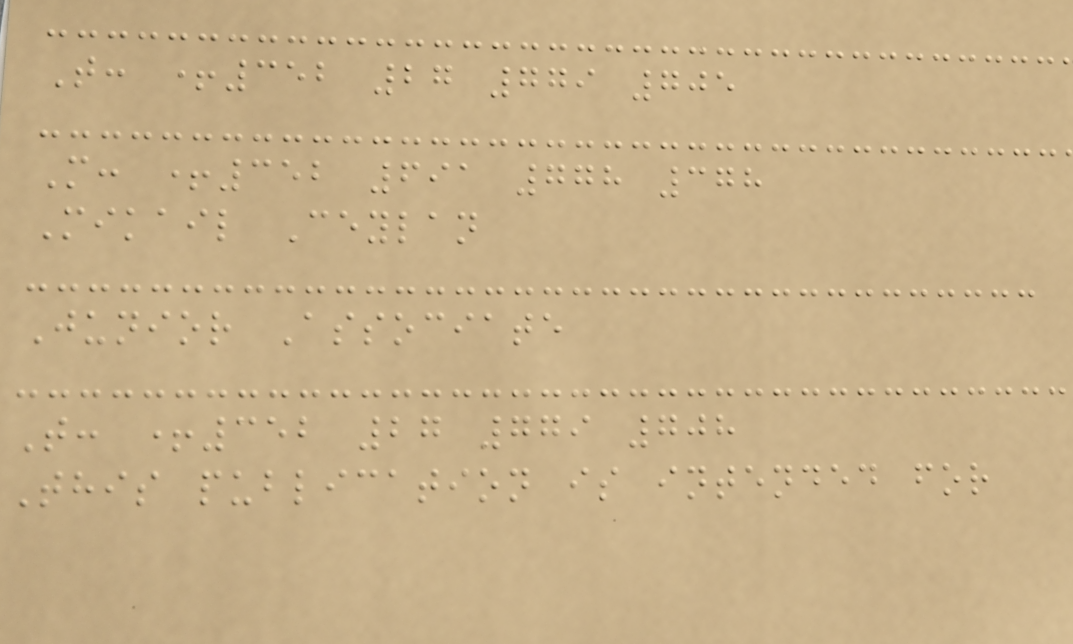T: +352 27 779 705
M: +352 691 778 378
Mikail Ceylan
Junior Associate
T: +352 27 779 708
This publication is intended for
